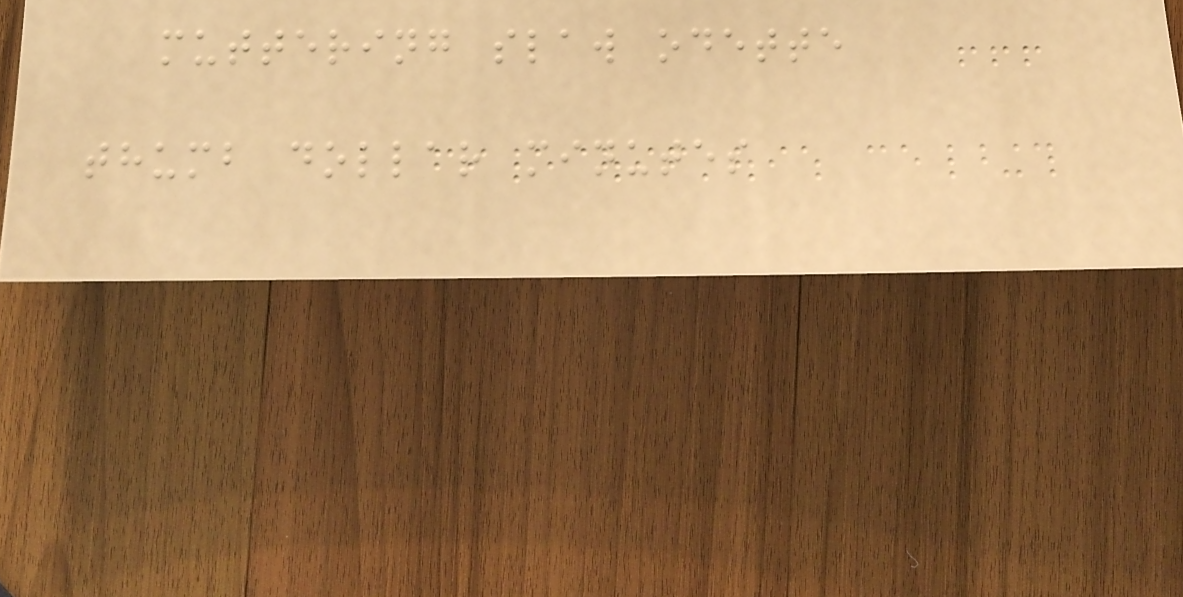muttering slaw odette
thumb dollar minutes
